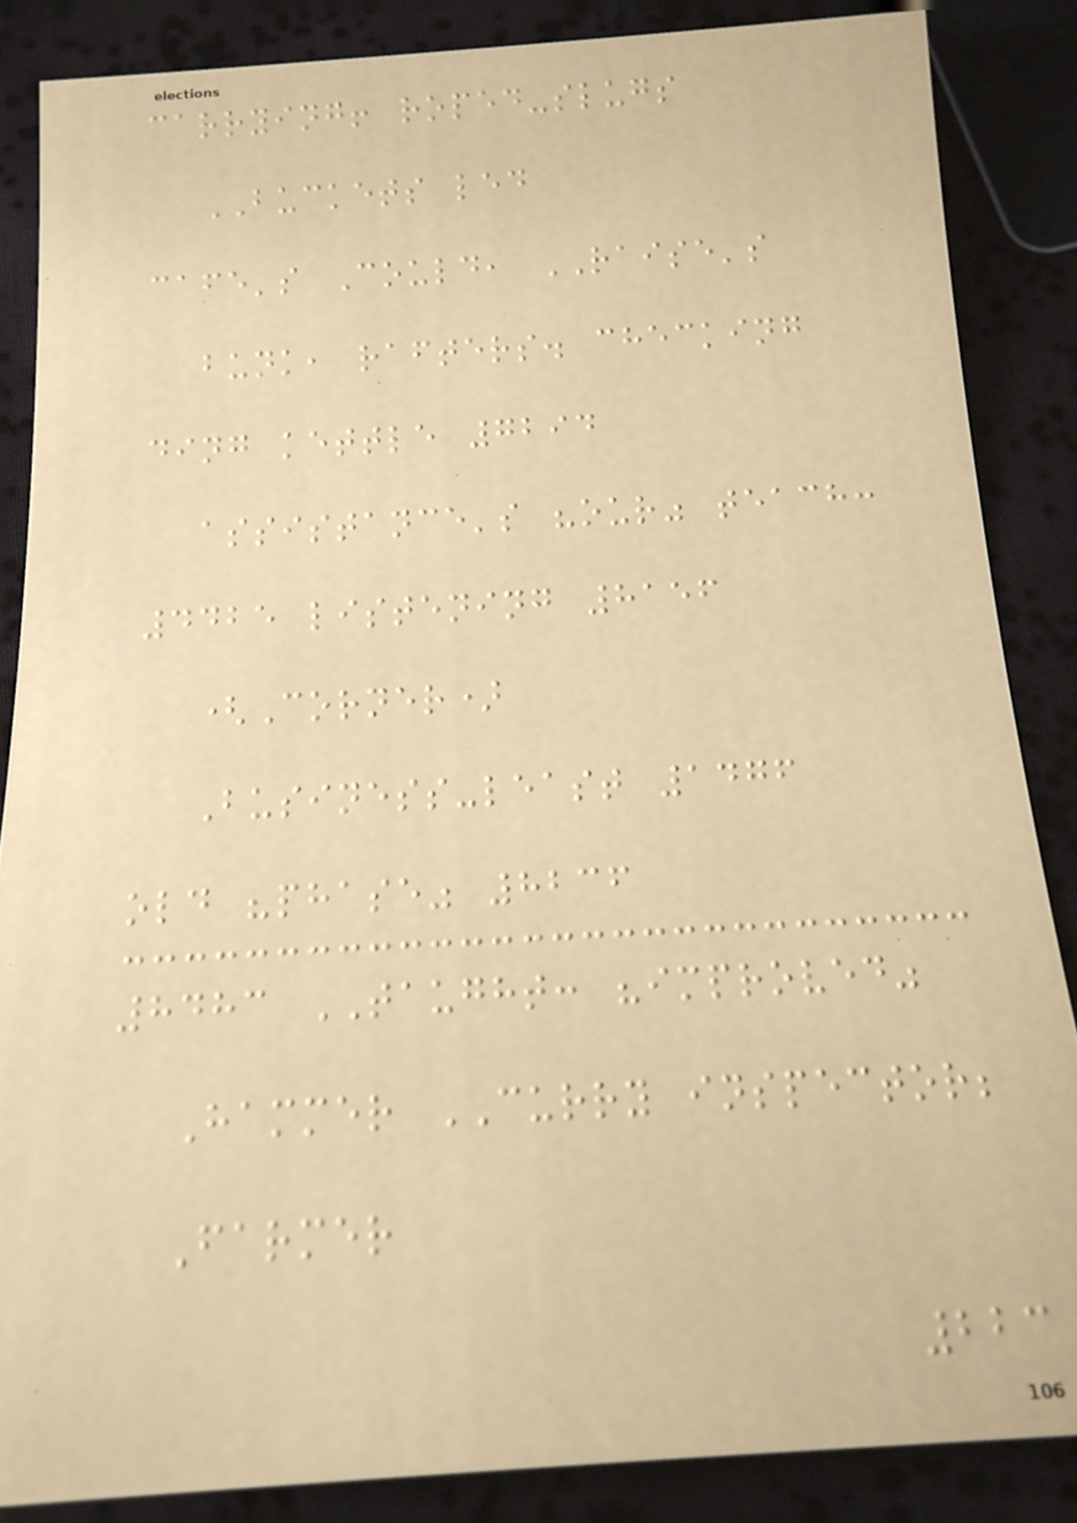carrying! roped-slugs
BUCKETS led
cafe's Could, RAISE's
bunk, rafters. checking
ding kettle 7294
assistance's "our" teach:
4425 listening 8156
(Corner)
Business-least 1476
old "phase" 8236
8483 TAUGHT: "improved"
Hammer CURRY inspector;
Farmer
223
